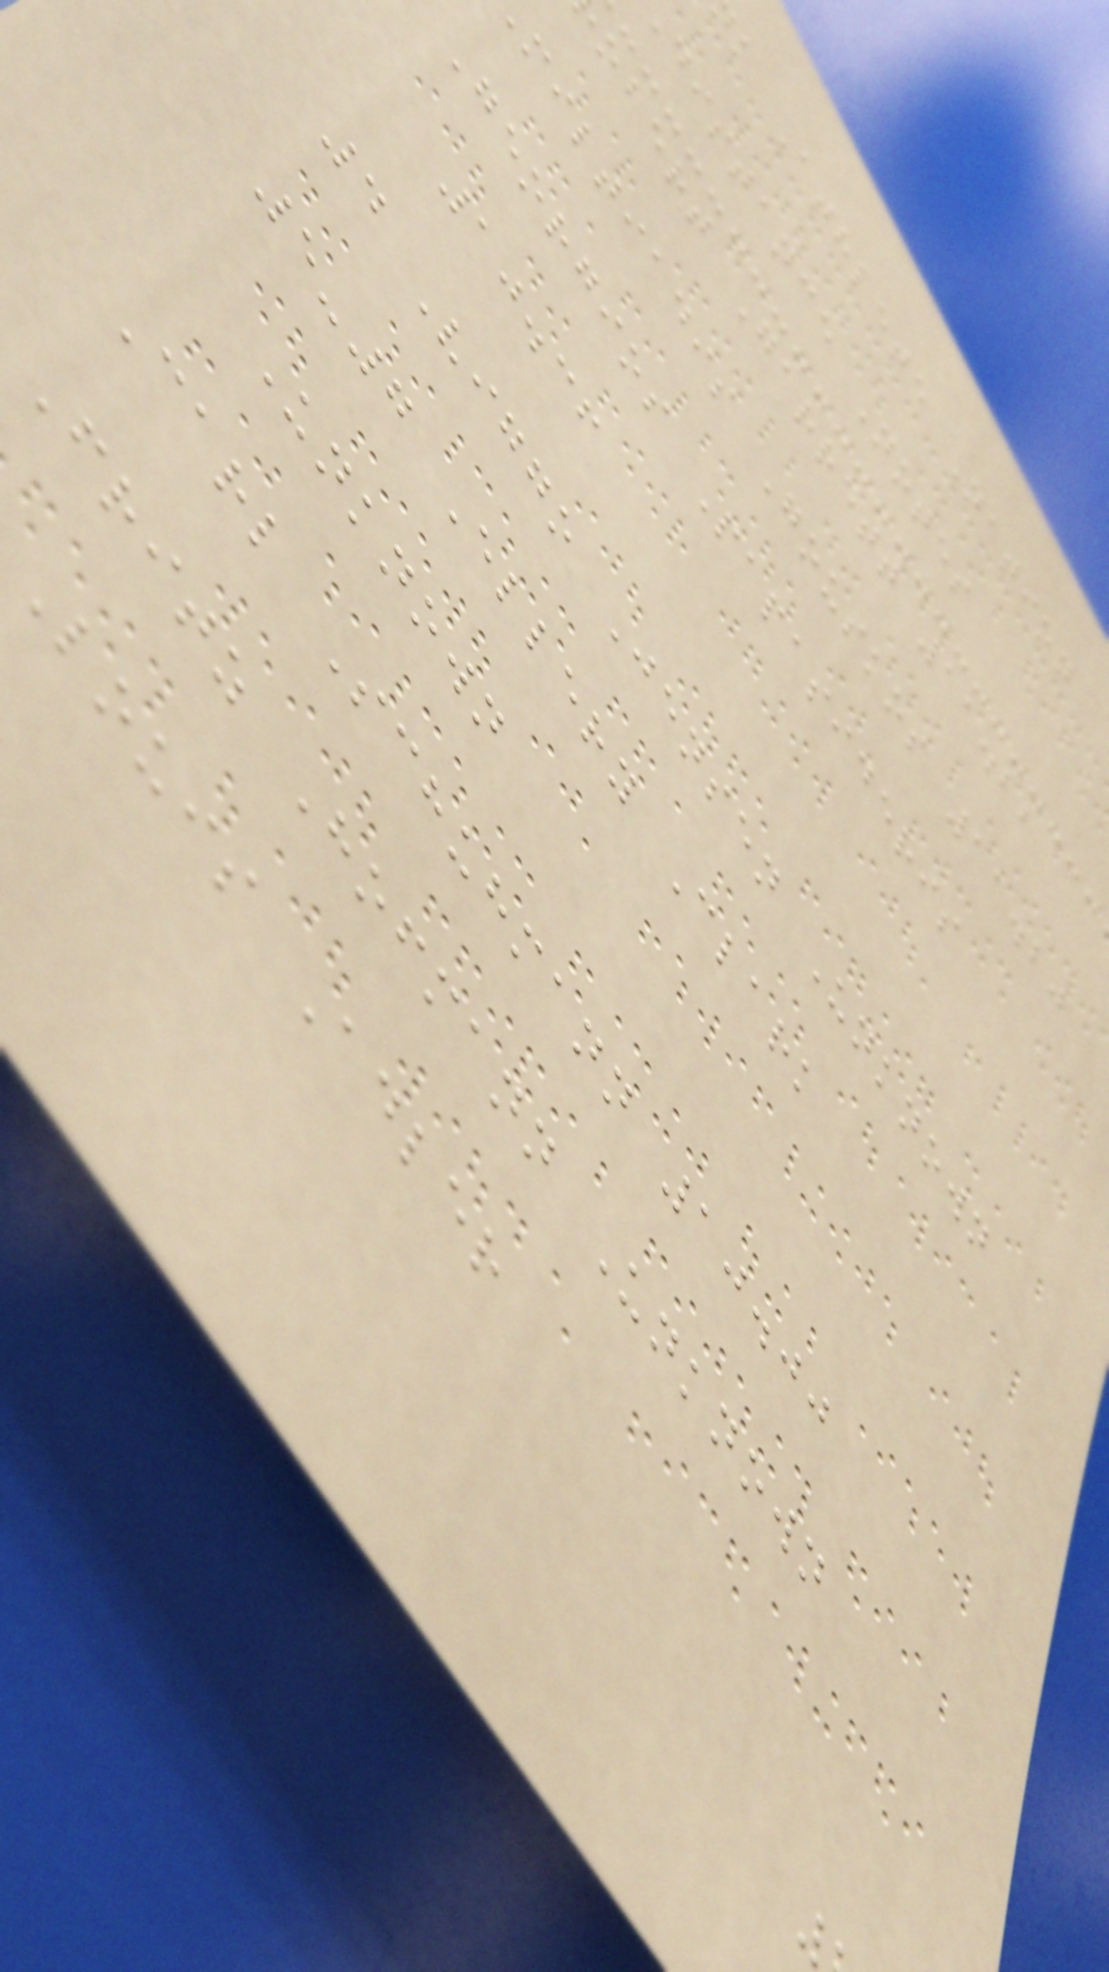k Athlete Nation
distance Notes
obert Garrett 11.22
miltiadis Gouskos 11.20
Georgios Papasideris
10.36
4 Viggo Jensen Unknown
5-7 Ellery Clark
Unknown
Carl Schuhmann 10.00
Fritz Hofmann Unknown
Louis Adler
